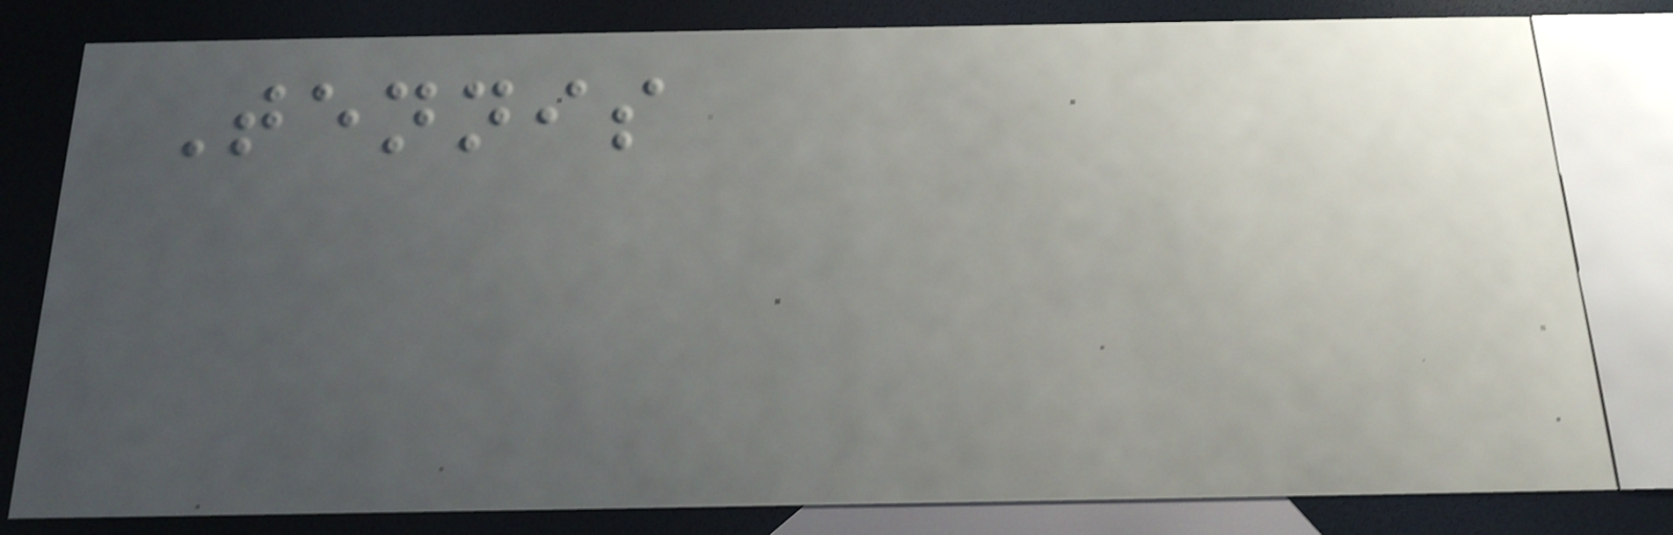Tennis
